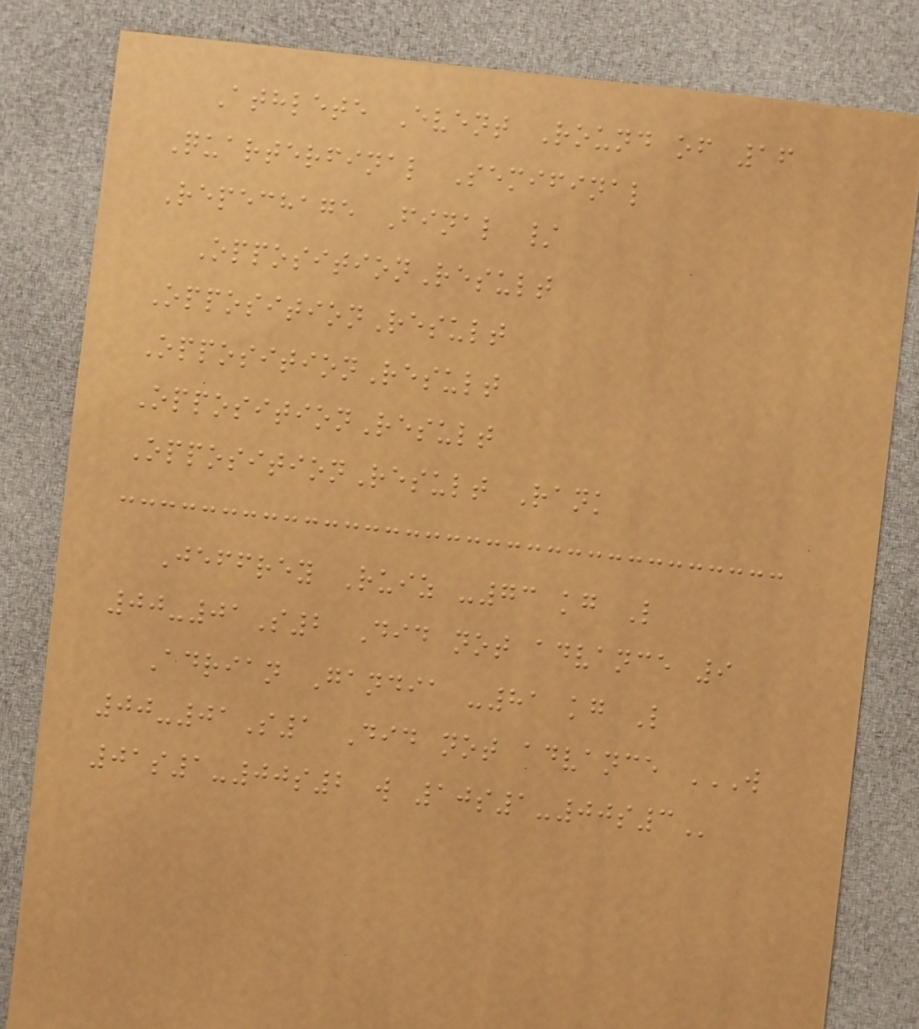Athlete Event Round of 16
Quarterfinal Semifinal
Repechage Final /
OppositionResult
OppositionResult
OppositionResult
OppositionResult
OppositionResult Rank
Jeffrey Ruiz -73 kg L
00-01S2 Did not advance 9
Adrian Gandia -81 kg L
00-01S1 Did not advance W
01S1-00S2 W 10S1-00S3
